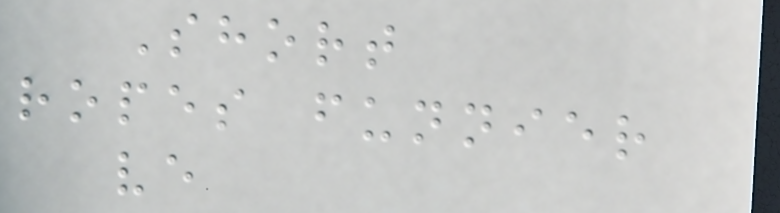Short
ropes funnier
ve
